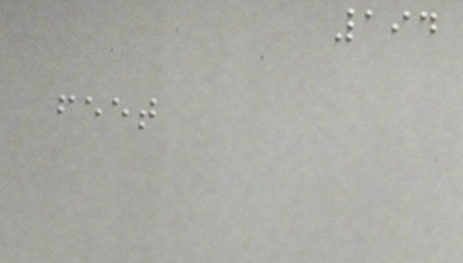194
feet
